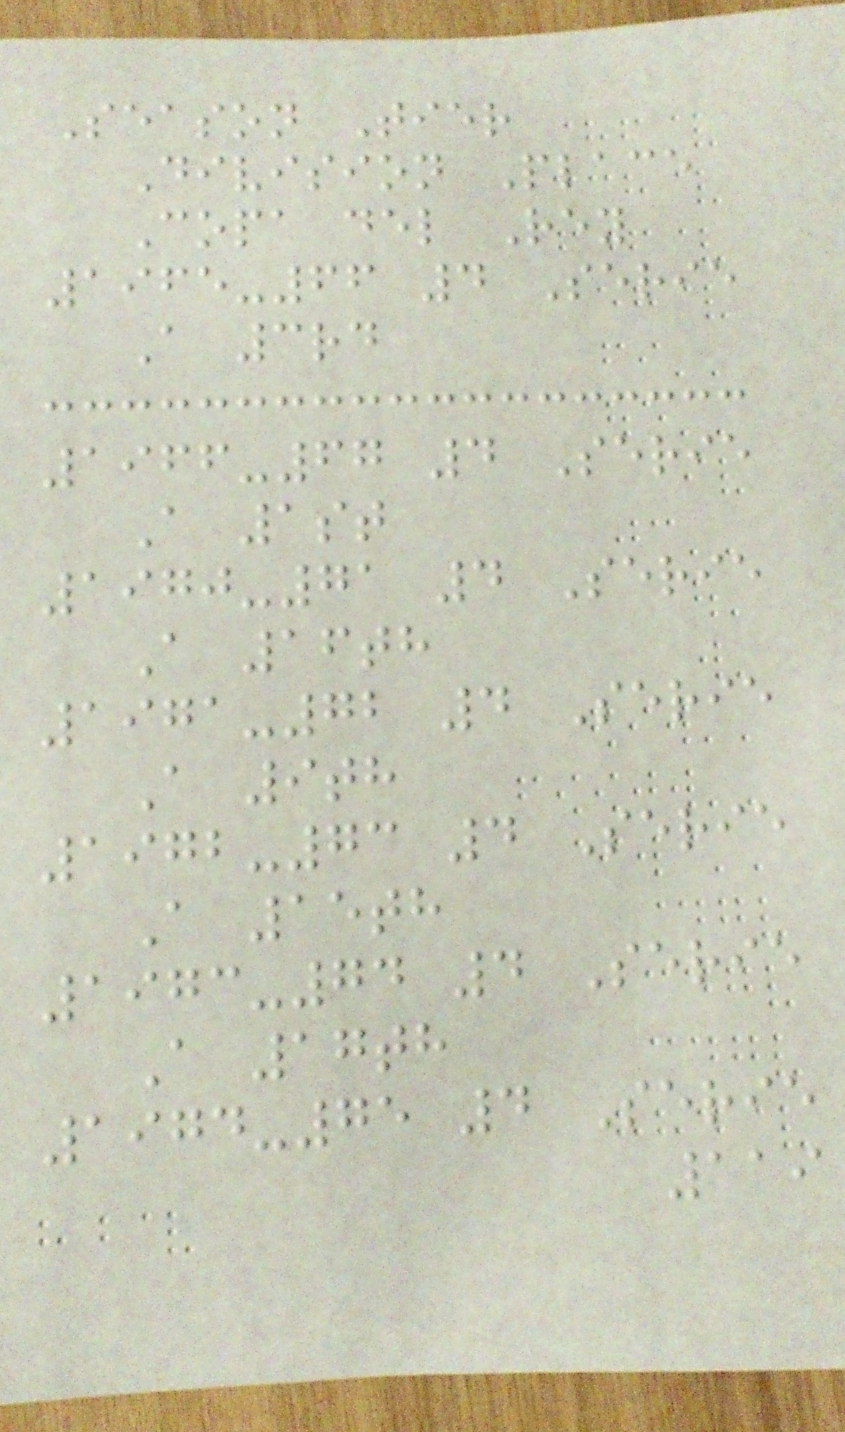Season Tier
Division Place
Copa del Rey
1965-66 4 Serie
A 3rd
1966-67 4 Serie
A 1st
1970-71 4 Serie
A 16th
1971-72 4 Serie
A 9th
1972-73 4 Serie
A 15th
1973-74 4 Serie
A 17th
1974-75 4 Serie
119
